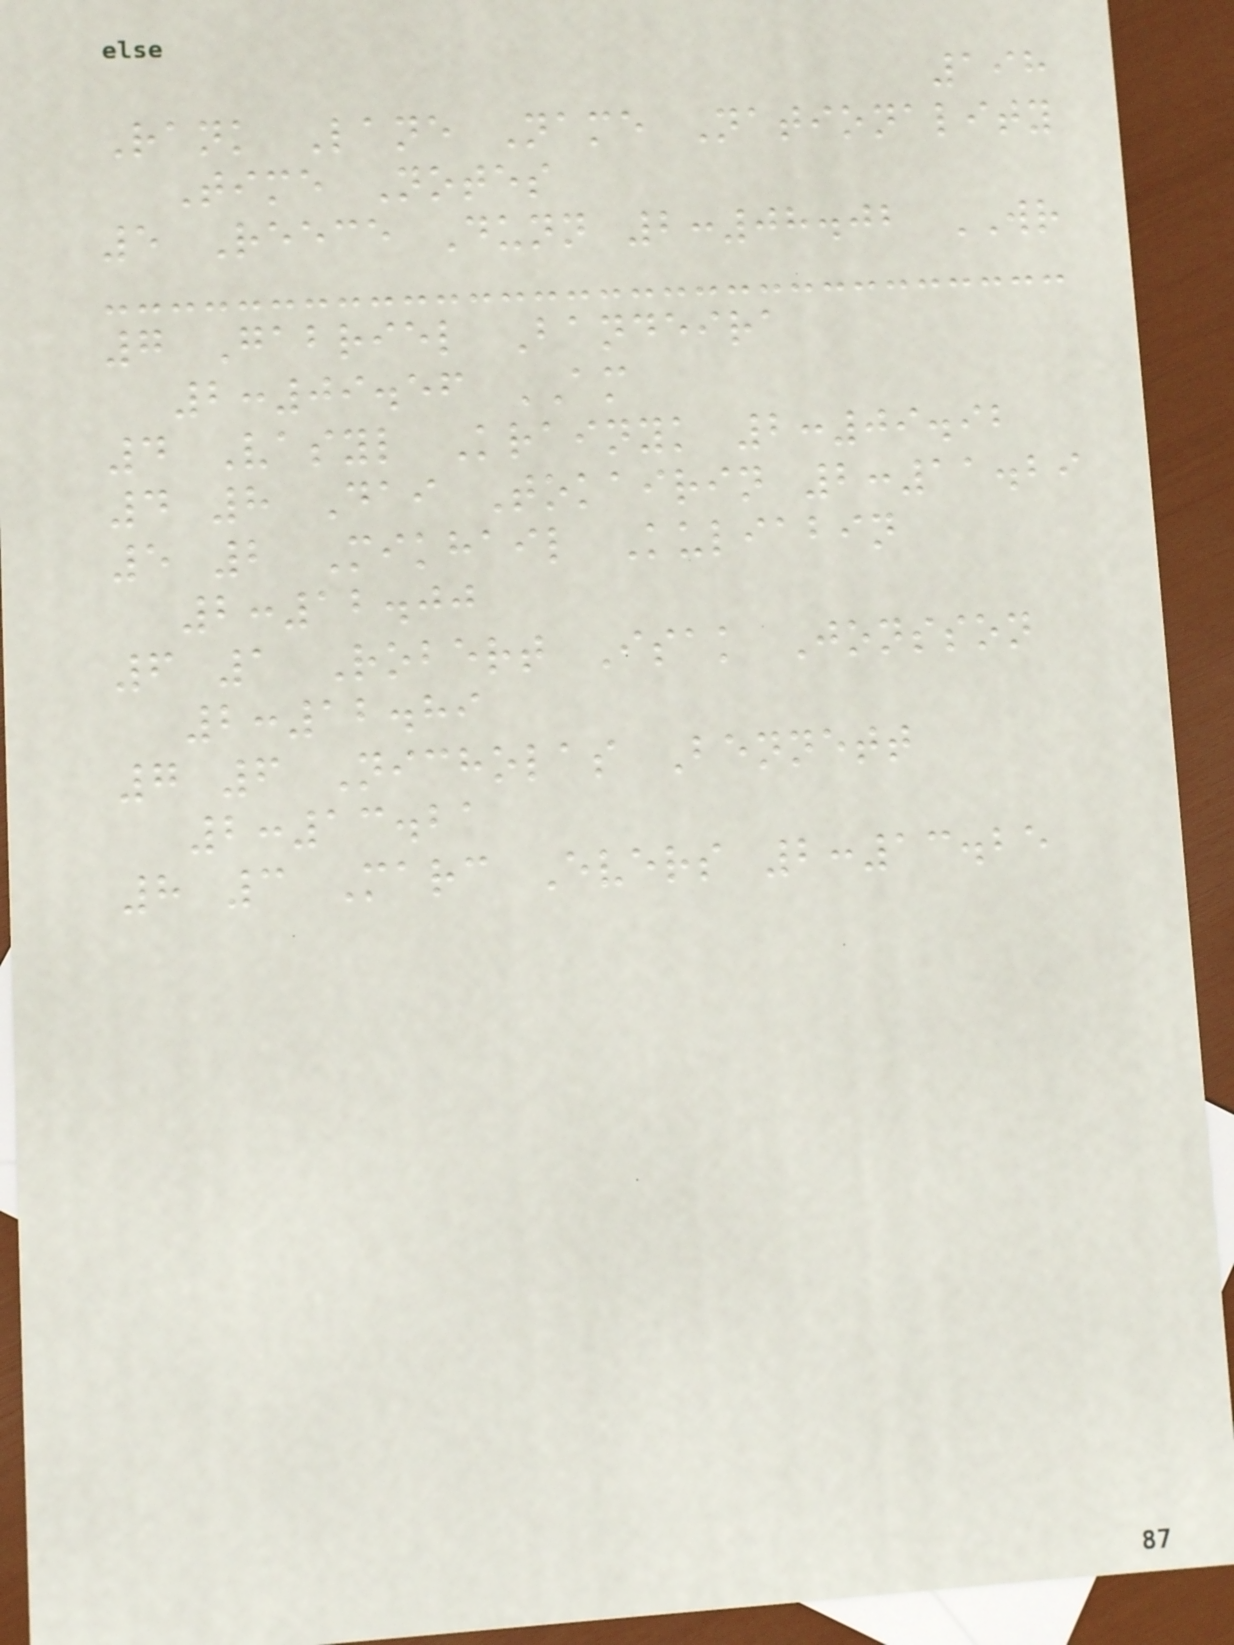198
Rank Lane Name Nationality
Time Notes
5 Reece Dunn 2:08.02 WR
7 Gabriel Bandeira
2:09.56 AM
4 Vasyl Krainyk 2:09.92
4 8 Dai Tokairin 2:11.29
5 2 Mikhail Kuliabin
2:12.00
6 1 Robert Isak Jonsson
2:12.89
7 6 Nicholas Bennett
2:13.21
8 3 Marc Evers 2:13.25
